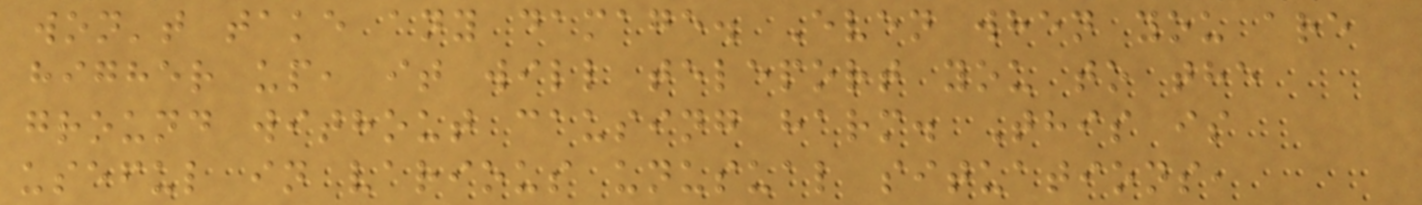won't take any damage. Even when you are
higher up, it will teleport you to the
ground without causing harm. This is
useful in various unusual situations,
